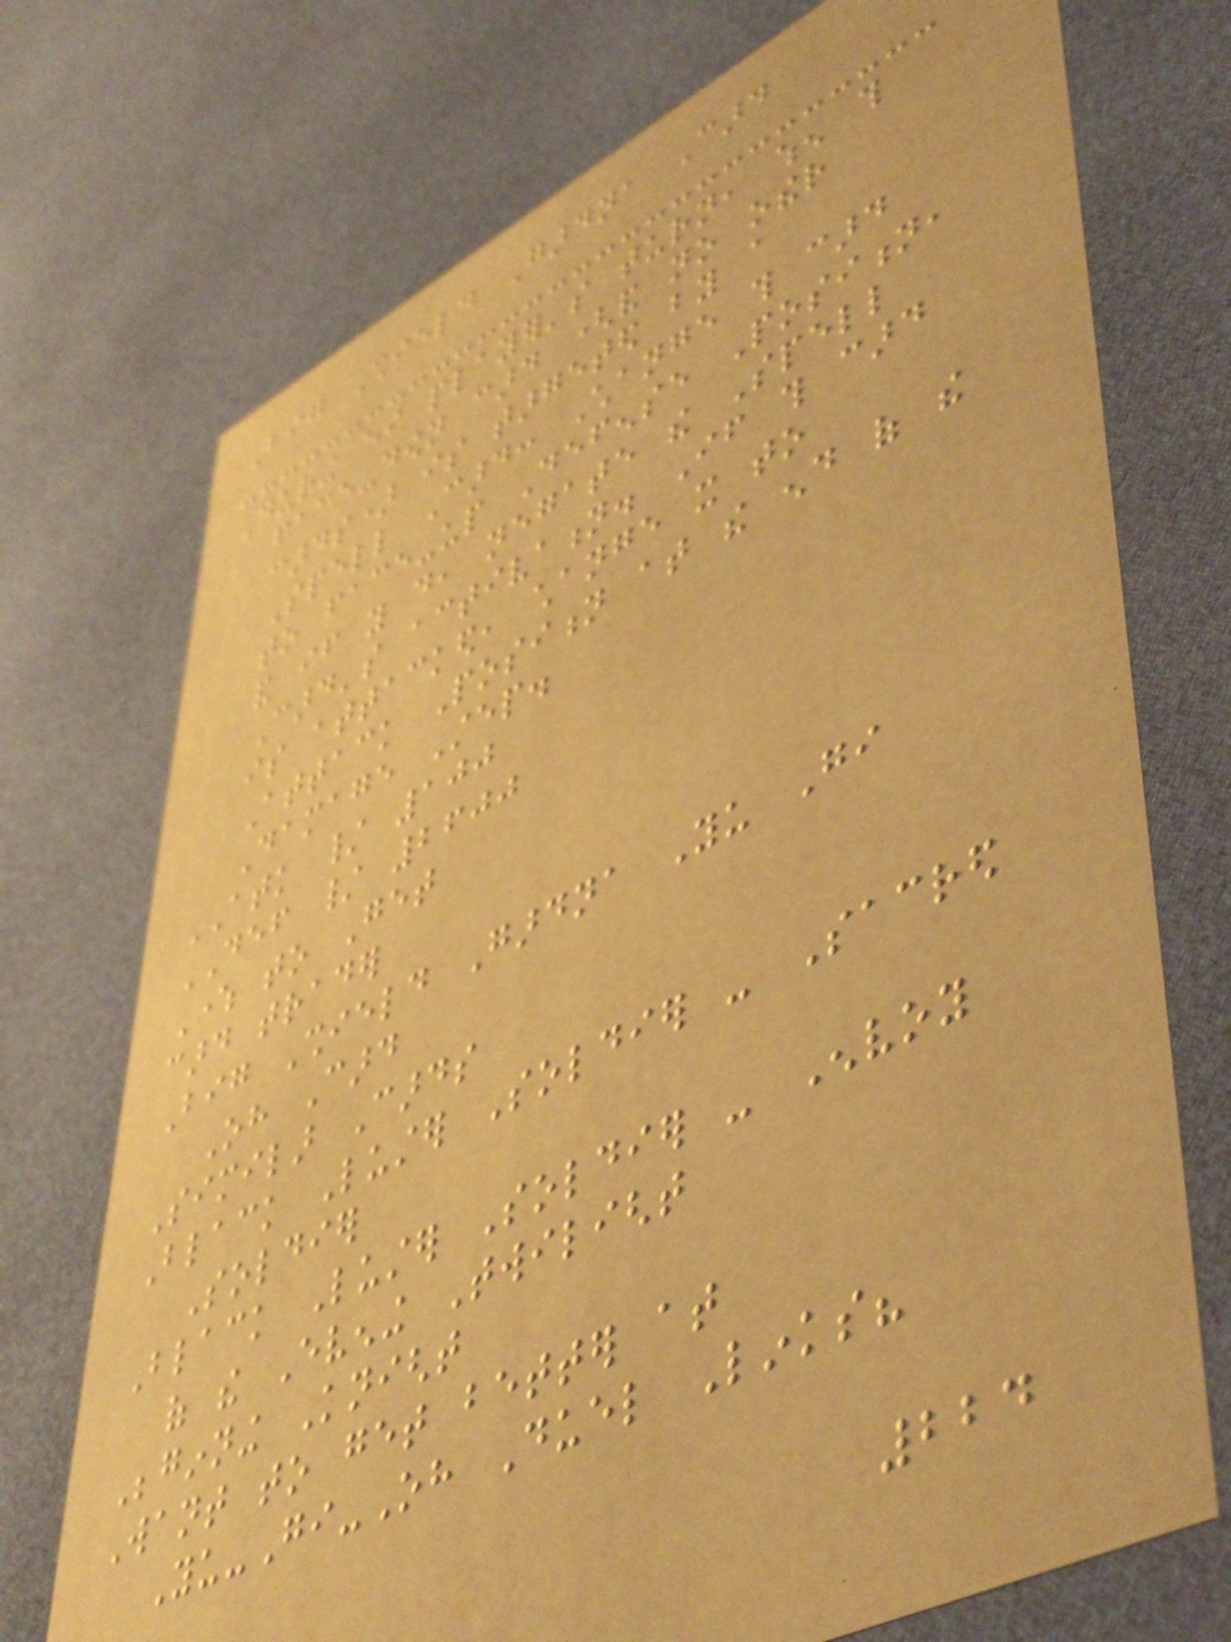Big Shield Gardna Card
During either player's turn, when this
face-down card (and no other
cards) is targeted by a
Spell Card: Change this card
to face-up Defense Position,
and if you do, negate the Spell
Card's activation. If this card
is attacked, change it to
Attack Position at the end of the
Damage Step.
ATK / 100
DEF / 2600
Where to Get
card trader
Big Shield Gardna Yu Gi
Oh Card
Similar Cards
Black Luster Soldier - Sacred
Soldier
Black Luster Soldier - Envoy
of the Evening Twilight
Beginning Knight
Want to get better at
Yu-Gi-Oh Duel Links?
224
